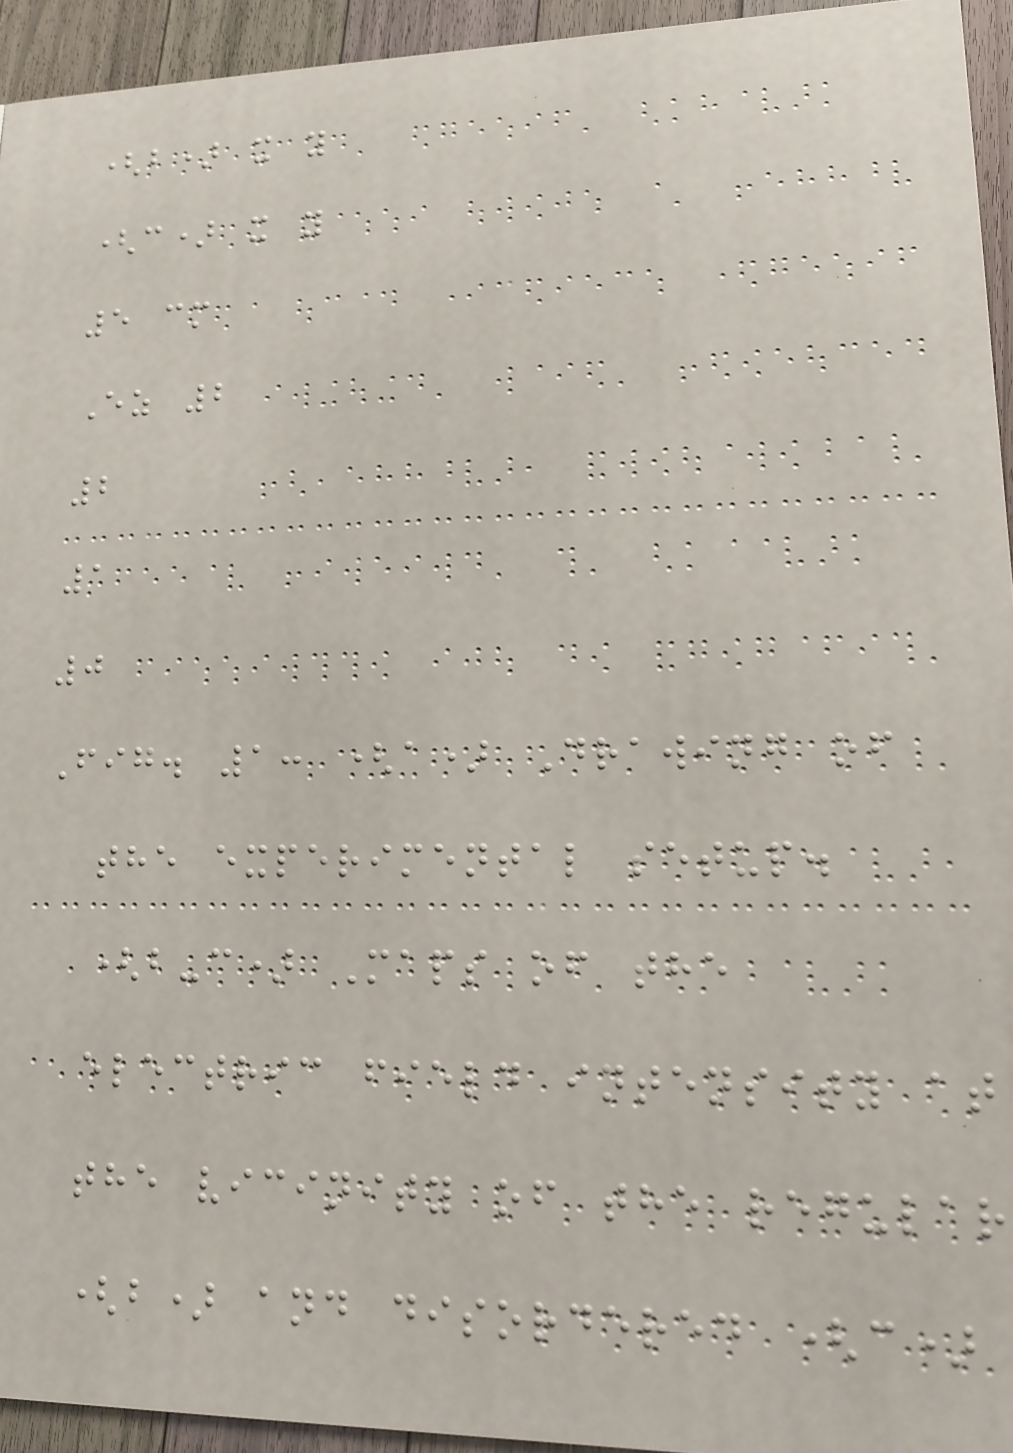(b) x y
(c) x y
5 cm
Ez 2
2
1
0
Fig. 1: (a) Drawing of
the experimental setup.
(b-c) Maps of the
electric field intensity at
the vicinity of the regular
(b) and disordered (c)
